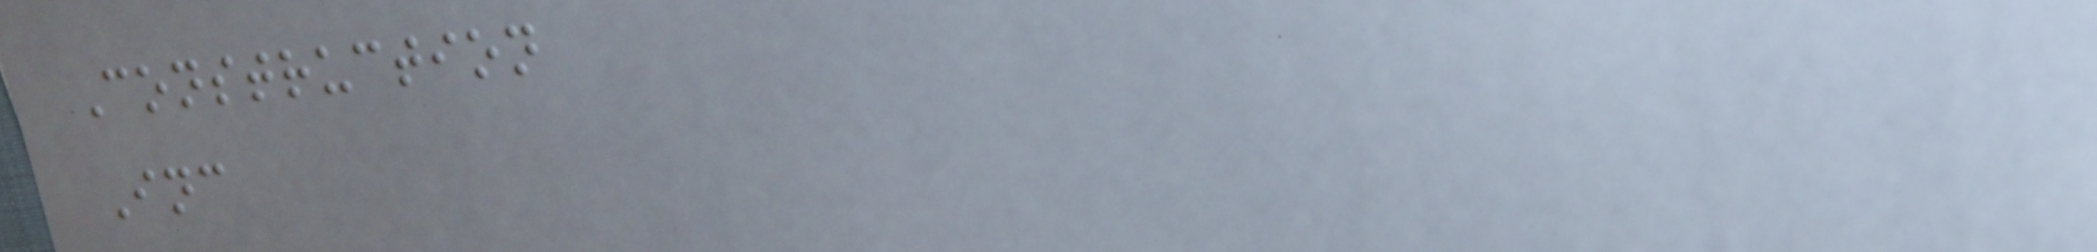Construction
Inc
